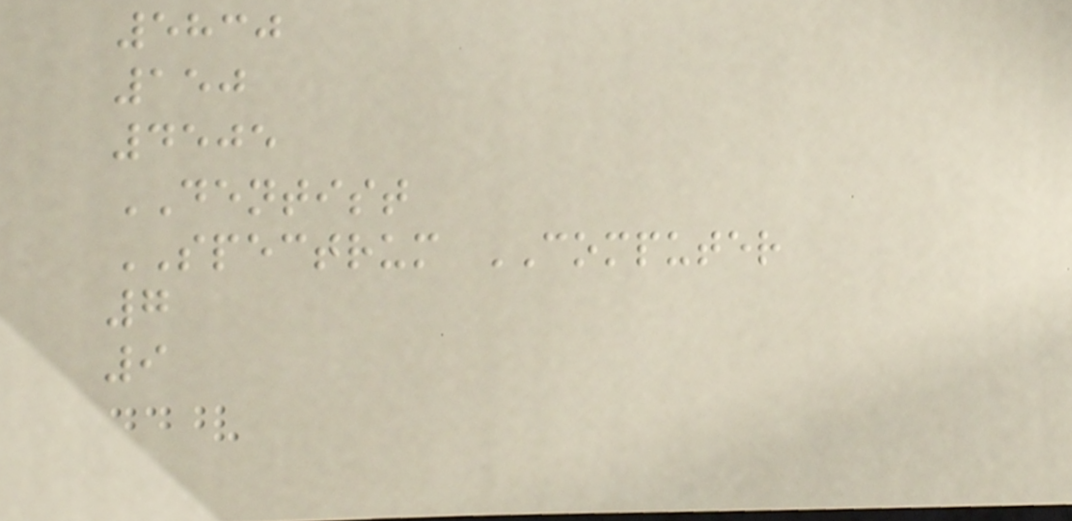5830
150
4505
DENTIST
SPECTRUM COMPUTER
7
9
